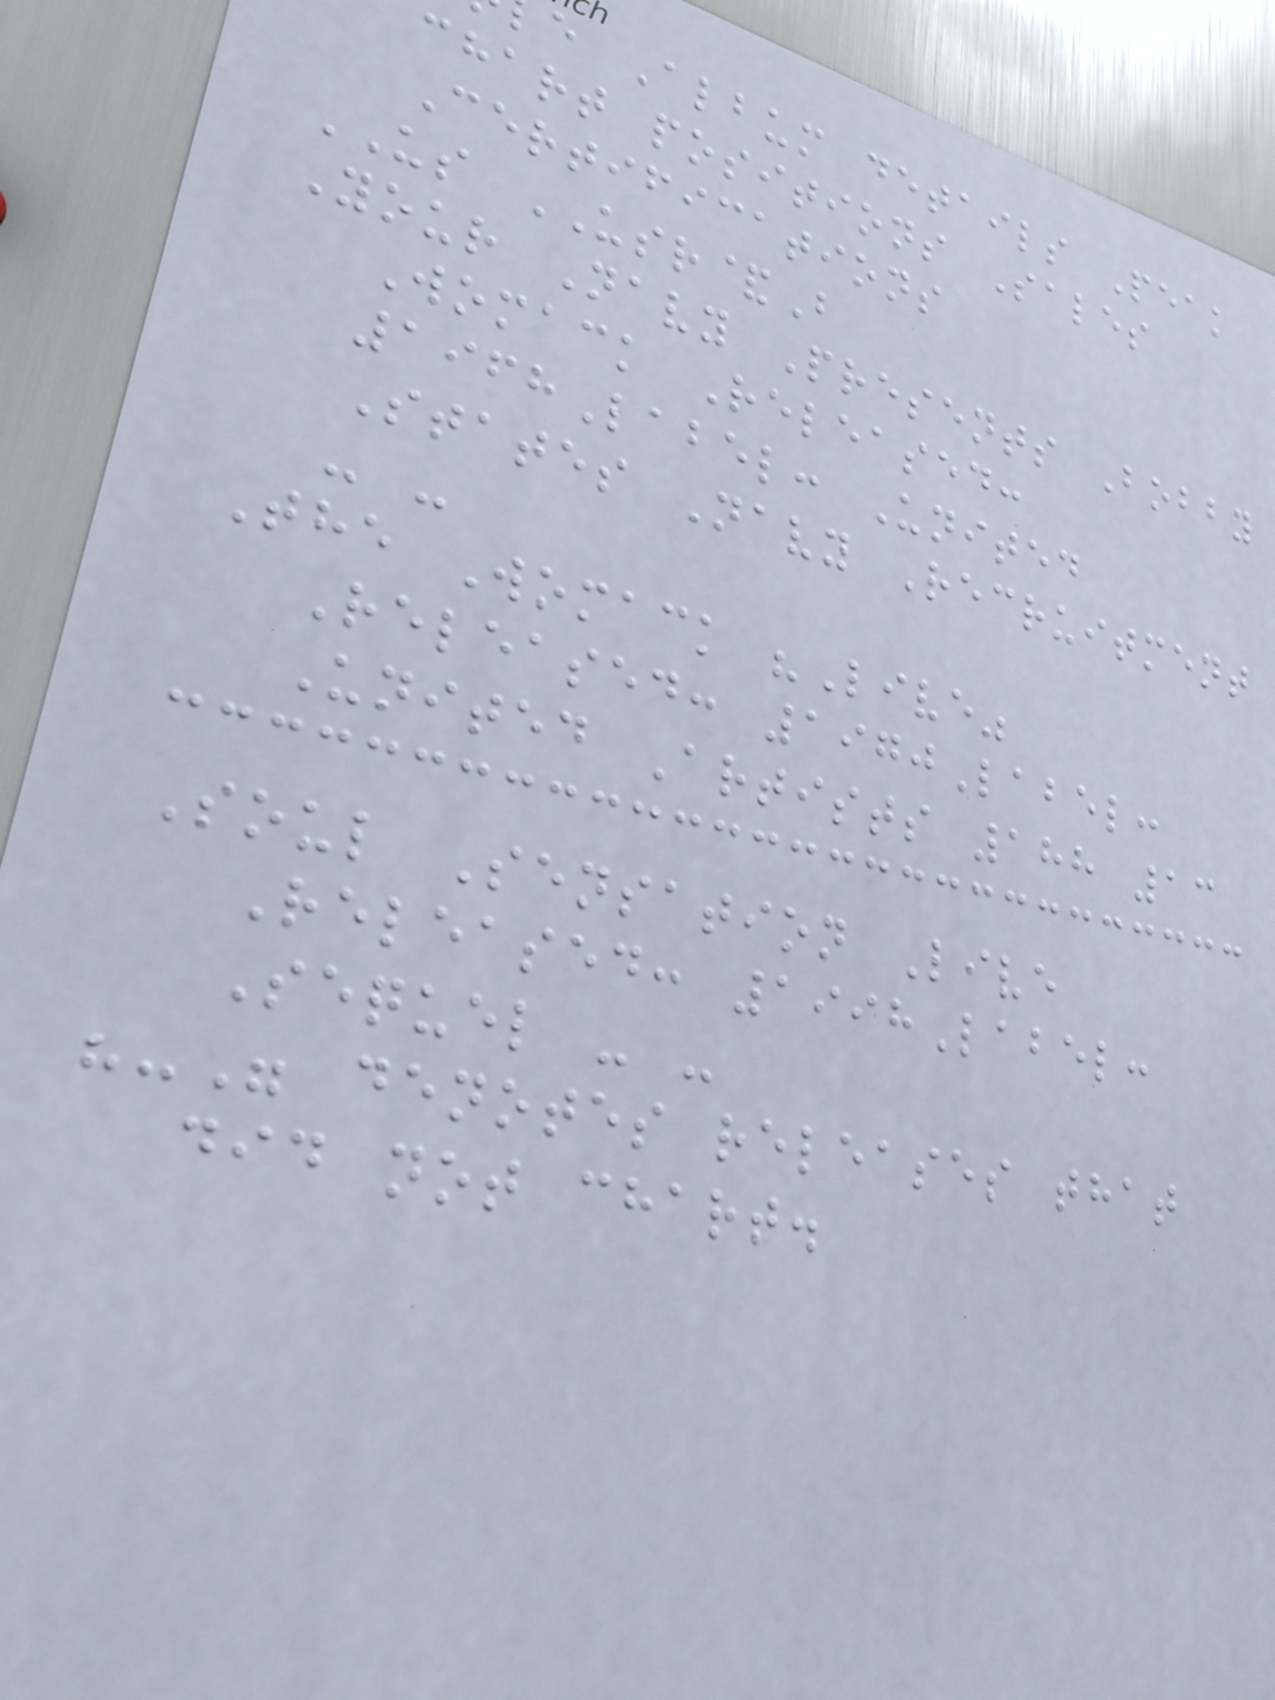e Album details Peak
chart positions Sales
Certifications
US USR&B
Your Navy Presents Bobby
Womack Released:
1968Label: United
States Navy Recruitment
- -
The Womack "Live"
Released: 1970Label:
United Artists 188 13
Soul Sensation Live
Released: 1998Label:
Sequel - -
"-" denotes releases that
did not chart.
